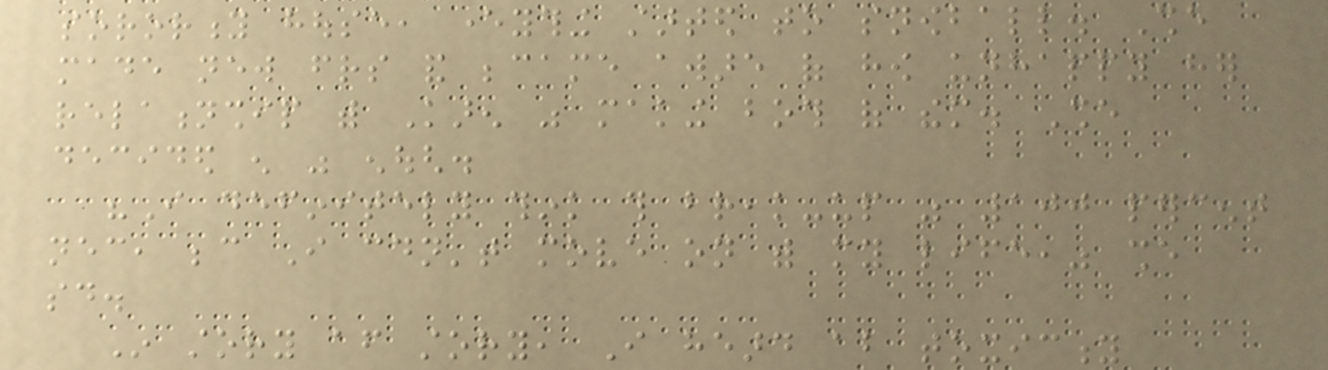sorority house, everything started to snowball. She
made new friends and became aware of how unhappy her
relationship with Karen was making both of them. She
decided enough was enough.
"I definitely think this break-up was 100 percent
necessary, because I couldn't move on with my life," she
said.
In story after story, I heard about toxicity
